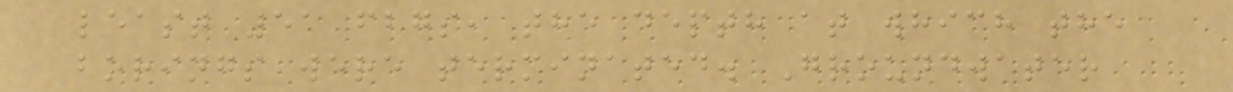least 51 fbgs, the depth at which the
borings were terminated. Groundwater
